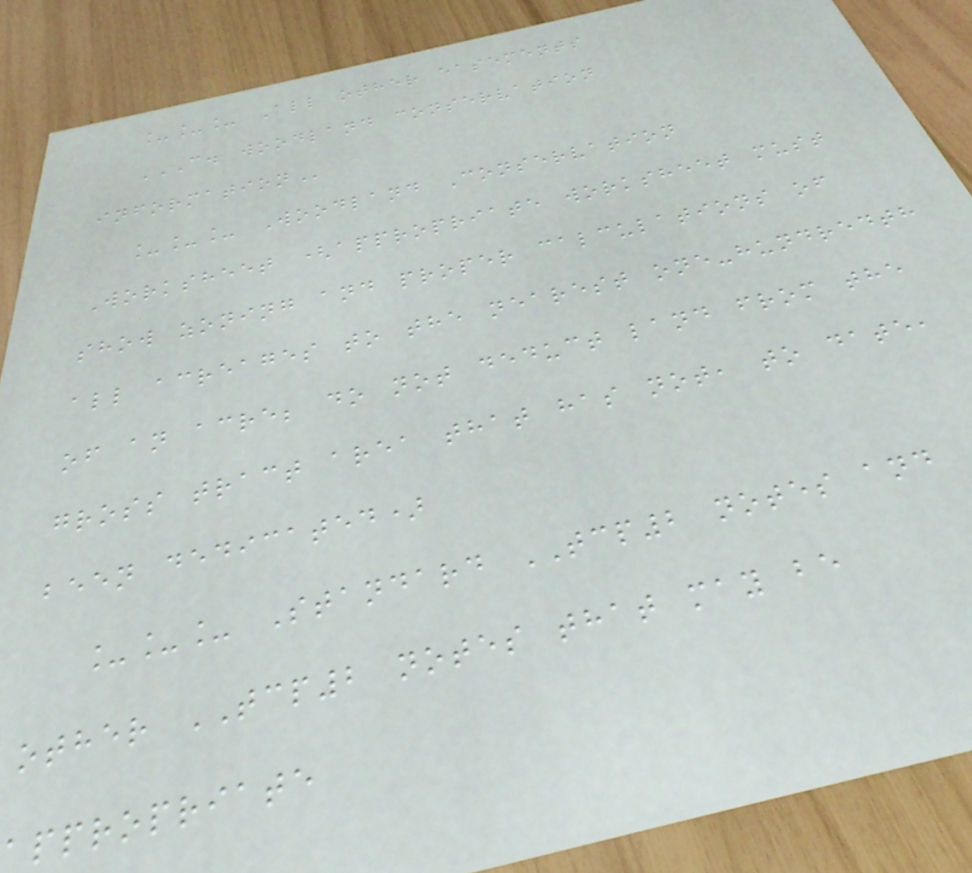___ All other easements
C. WOODLAND CONSERVATION
INFORMATION
___ Woodland Conservation
Worksheet (appropriate worksheet must
show zoning and proper calculations of
all acreages to the nearest one-hundredth
of an acre; do not deduct land from the
gross tract area that has not, to date,
been dedicated)
___ Standard TCP2 notes and
other TCP2 notes that may be
appropriate
